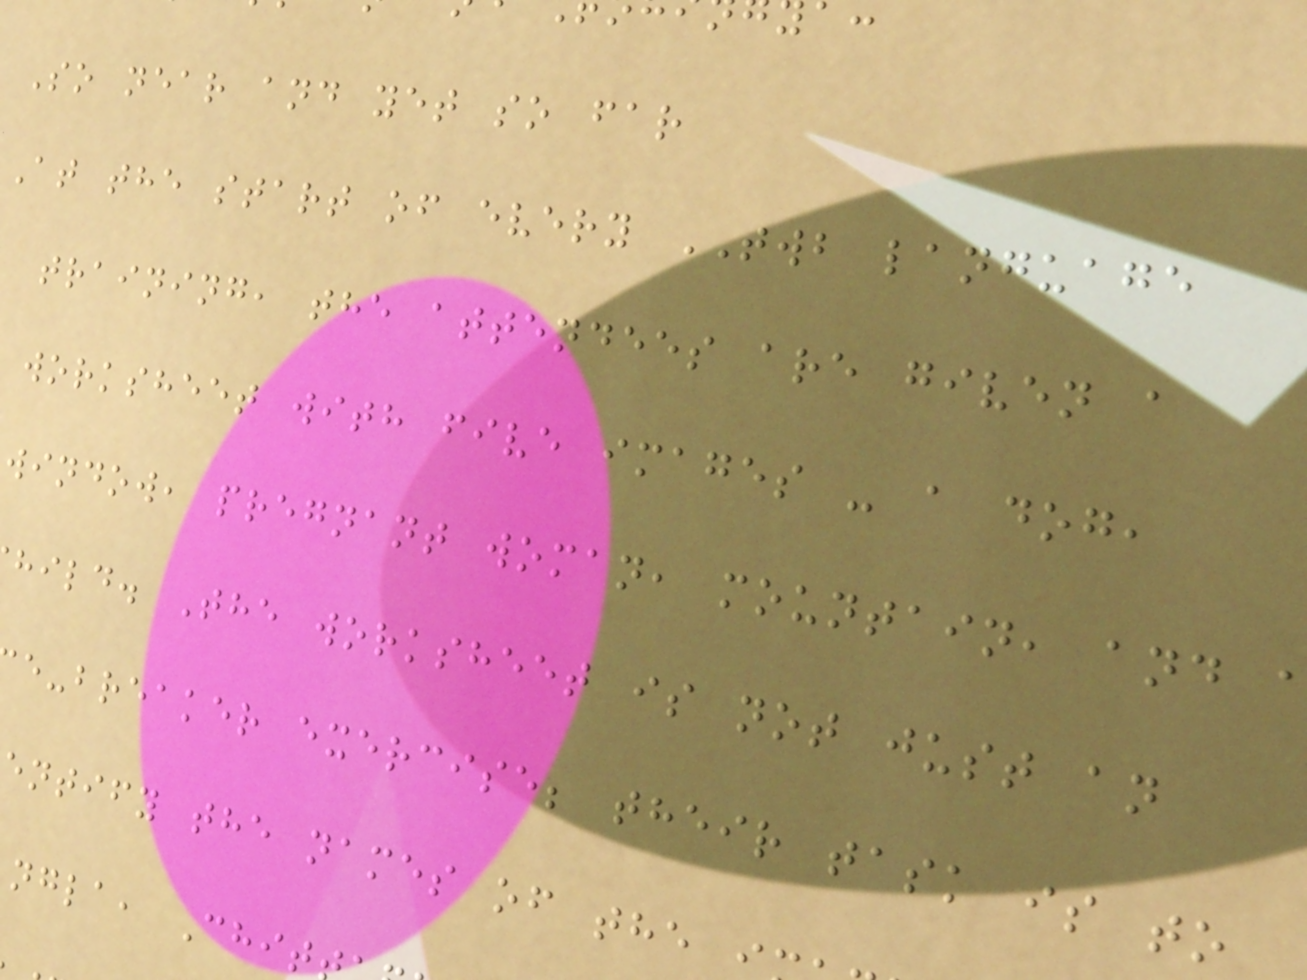So near and yet so far
At the start of every TWB language
training, the attendees are given a
worksheet with five images - a dog,
window, pregnant woman, mountain, and
hild. The worksheet is not just an
e-breaker exercise; their task is to
entify the names of the
ngla, Chit
